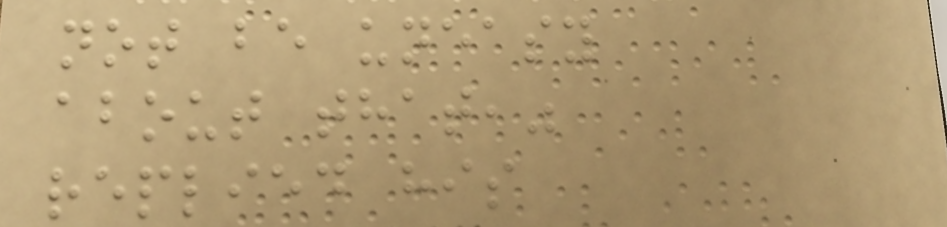not be uneasy
about that,"
replied his
